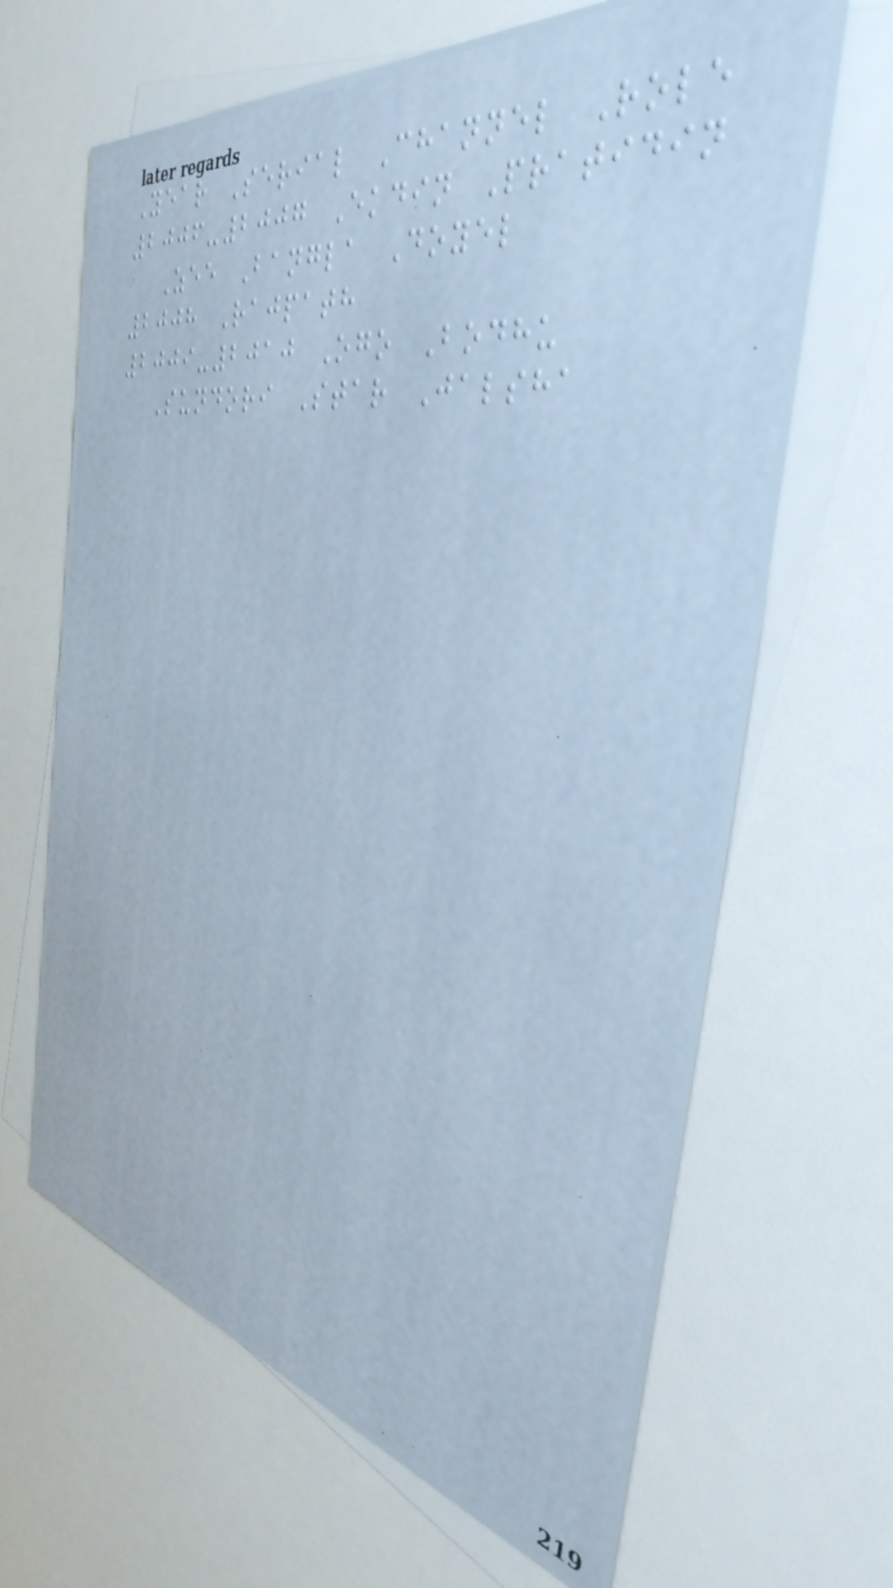Year Serial Channel Role
2006-2007 Ekdin Pratidin
Zee Bangla Doyel
2008 Rajpath
2009-2010 Ogo Bodhu
Sundori Star Jalsha
